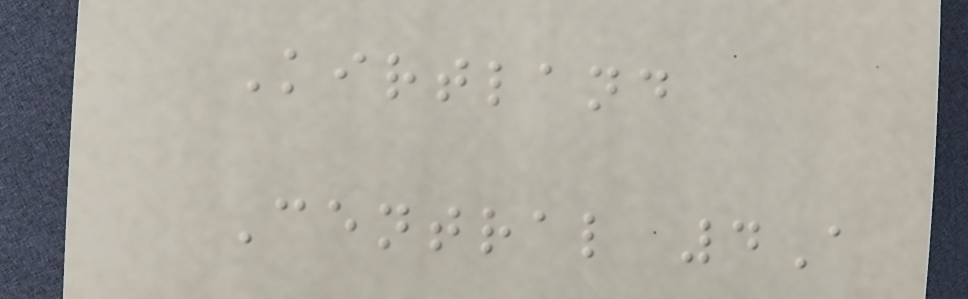Kirtland
Central 4A
